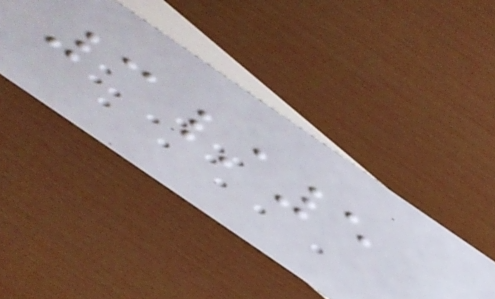3/5
